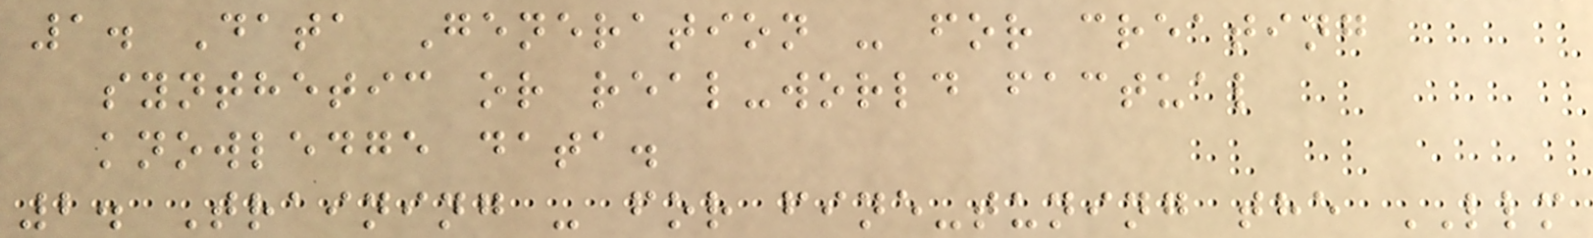1. Data Generation - for creating
synthetic or real-world factual
knowledge data.
2. Training - for fine-tuning the LLM
